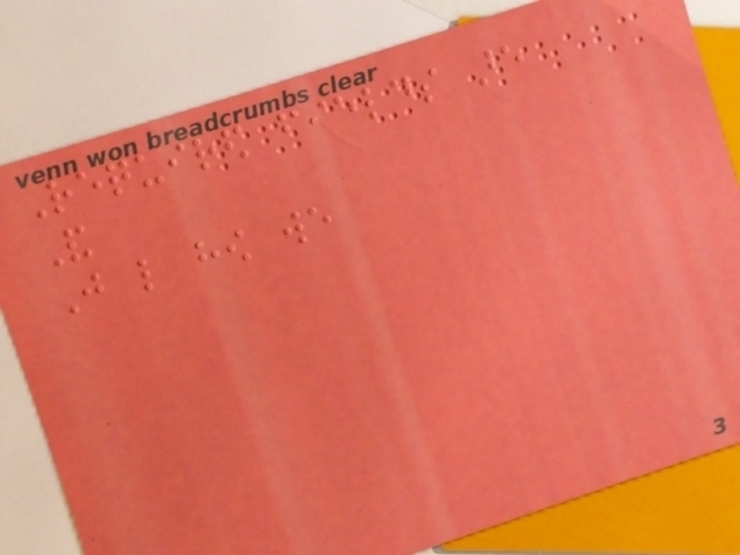Required fields are
And
Just like how we
